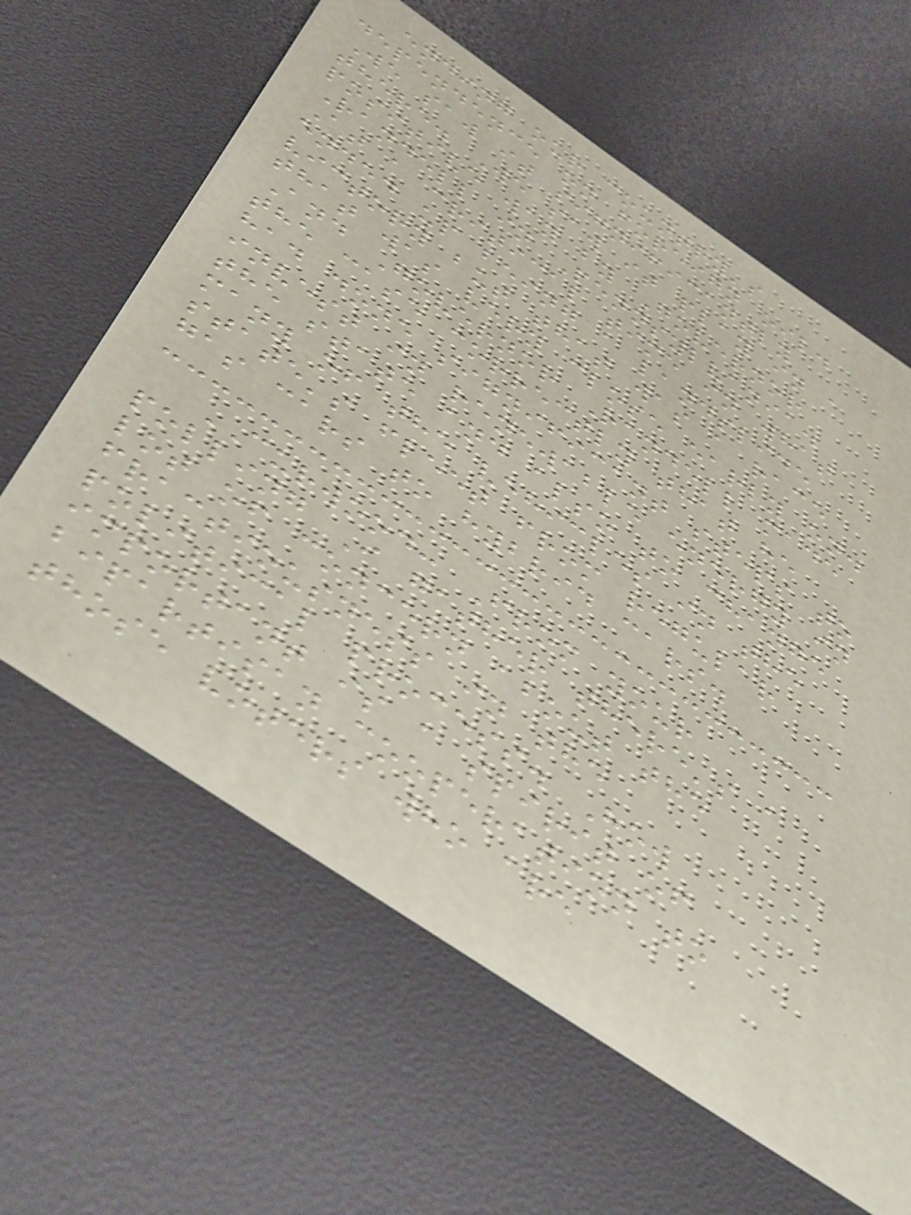ending our country's
dependence on foreign oil.
We saw it significantly
there. We saw it play in a
positive way by Governor
Randell in Pennsylvania.
At a critical time in what
ended up being a landslide
victory but that was a race
that was very close early on.
And Governor Randell made
the case correctly that he
had done significant steps to
invest in renewable energy in
the state and also to change
many of the vehicles in the
state's fleet from regular
gas cars to hybrid cars.
CURWOOD: From your
polling I gather there's a
lot of concern about the
fractiousness in the
political process. How
important is a spirit of
bipartisan cooperation to
those voters who are
